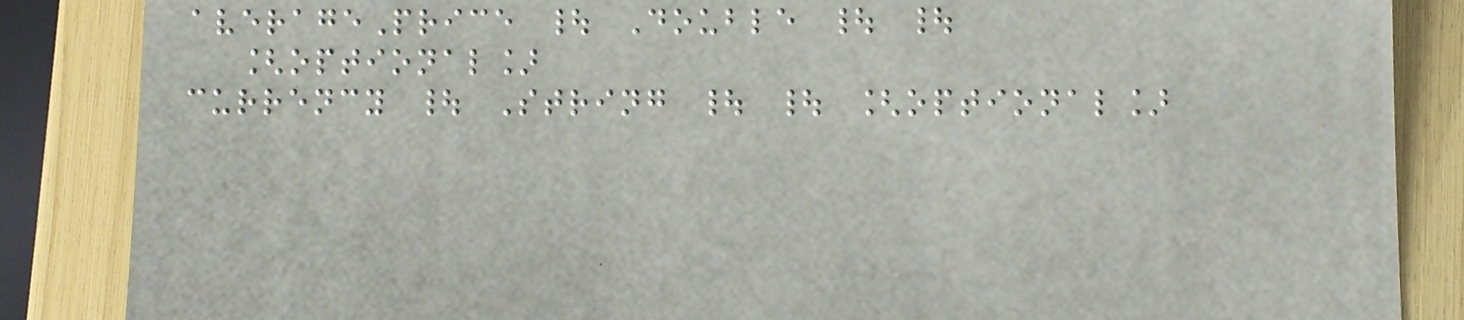averagePrice | Double | |
[optional]
currency | String | | [optional]
